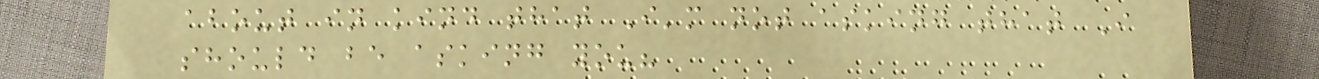about in kind that I'm not asking that I
should be asking you?
